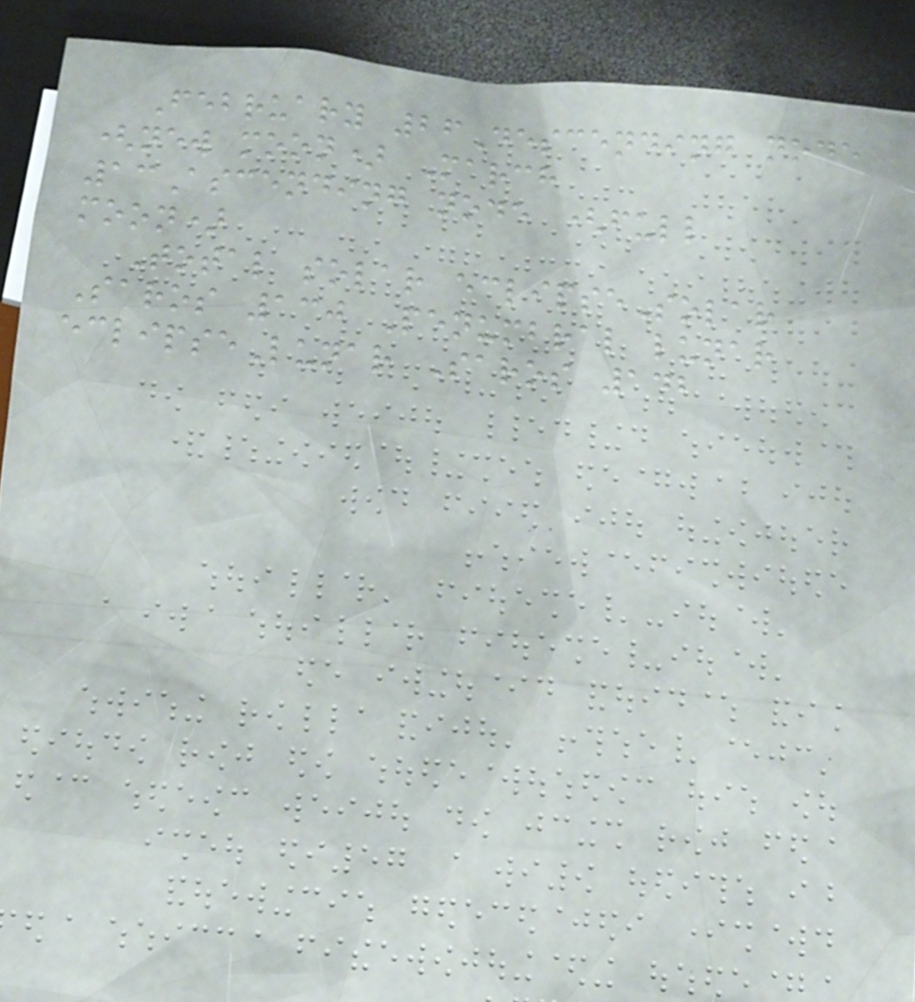February 26Descending node
(new moon) March
13Ascending node (full
moon)
Total solar eclipseSolar
Saros 130 Penumbral lunar
eclipseLunar Saros 142
